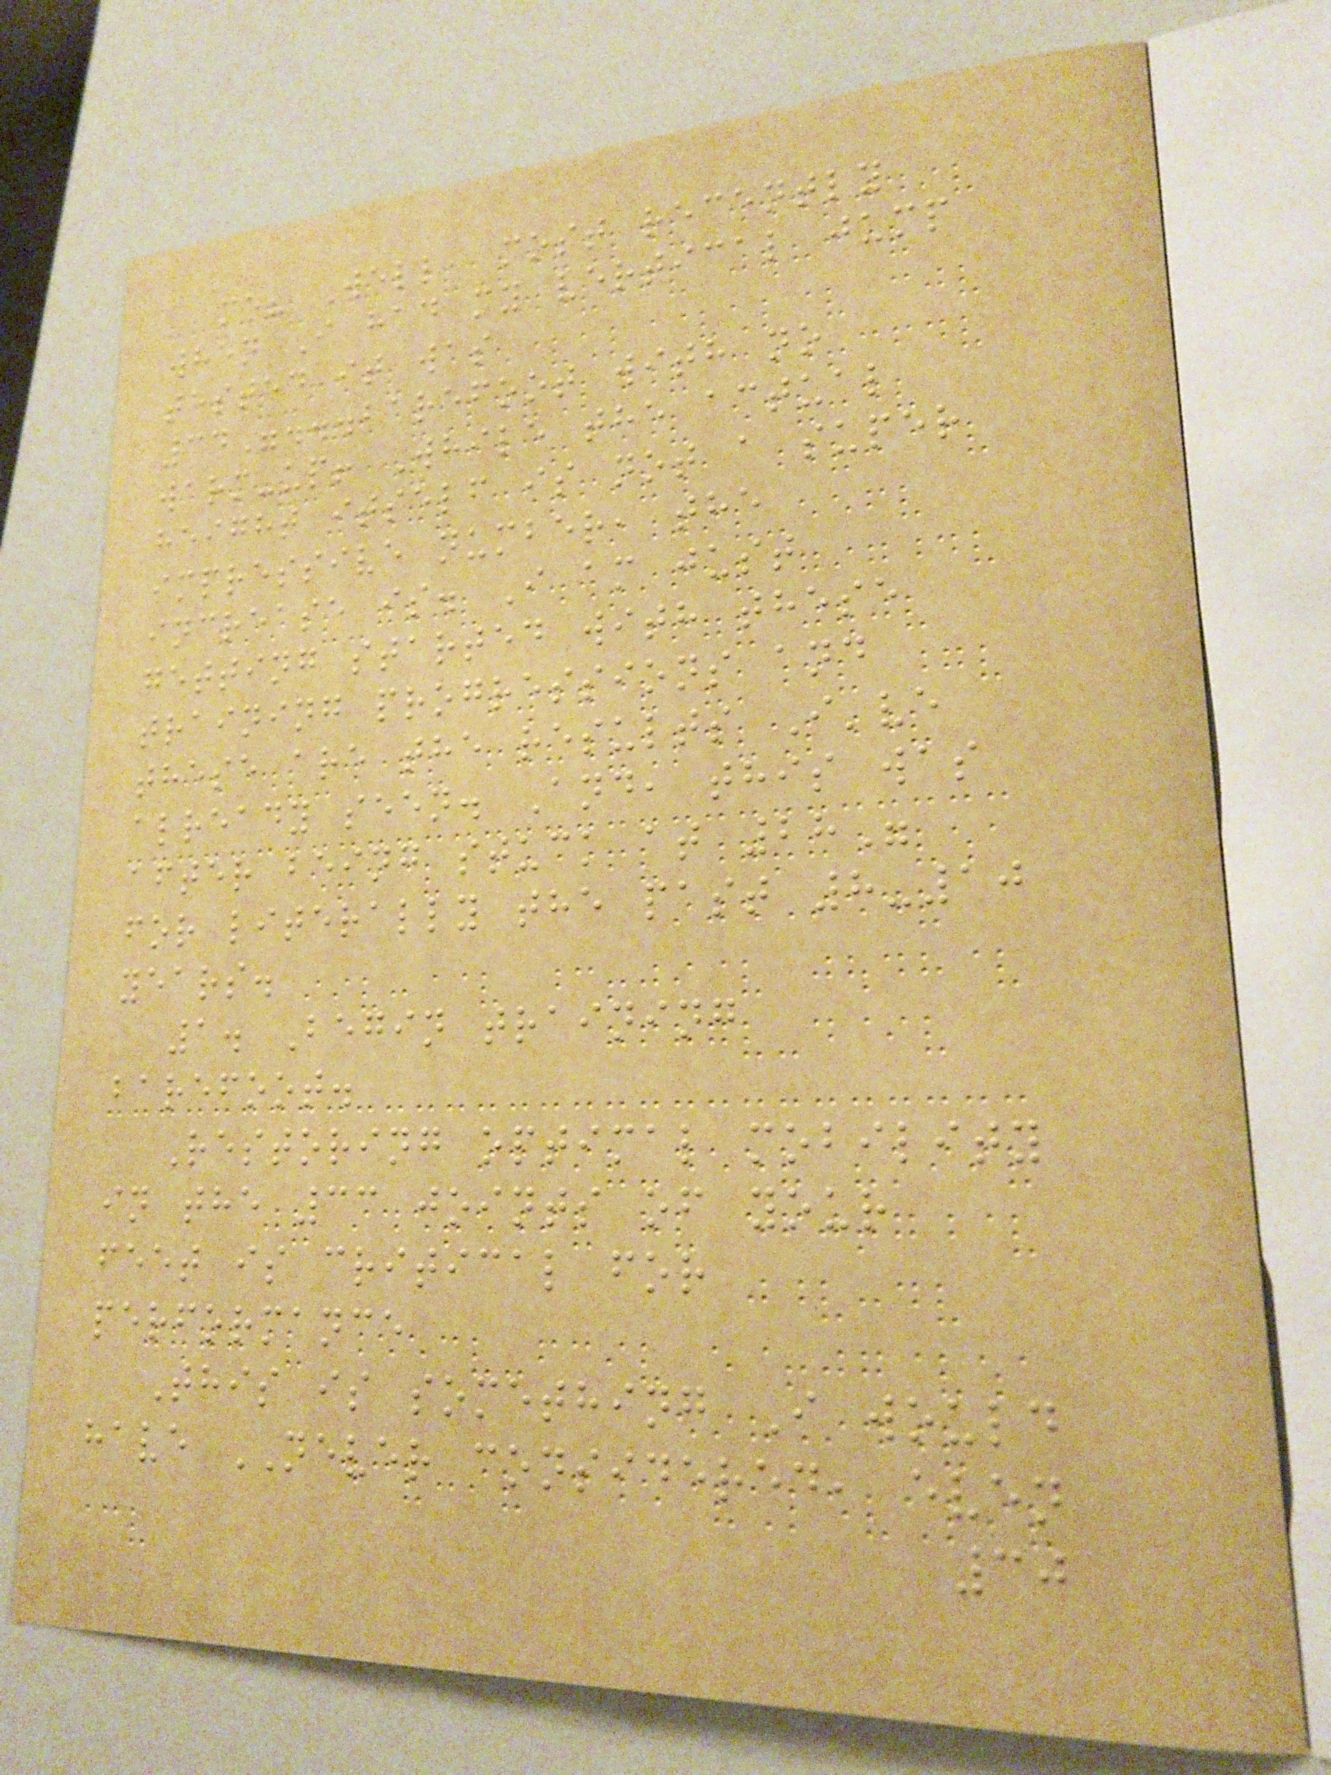me? Well, most recently
when I had my vertical jump
tested it was
34"...barefoot with no
warm-up! While the actual
height itself is not a super
impressive number, the
increase is. I am just
getting started with these
training progressions and
these are the results I've
already seen. And, this was
after being stuck at 28"
for literally the past 8-10
years.
1. Begin training
barefoot.
Restoring optimal mobility
in the 33 joints of your
feet is critical for
performance
This is something I would
have NEVER considered, even
30
